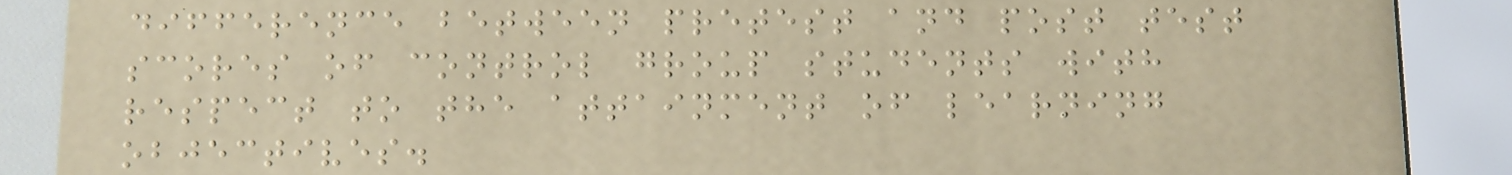difference between pretest and post test
scores of control group students with
respect to the attainment of learning
objectives.
